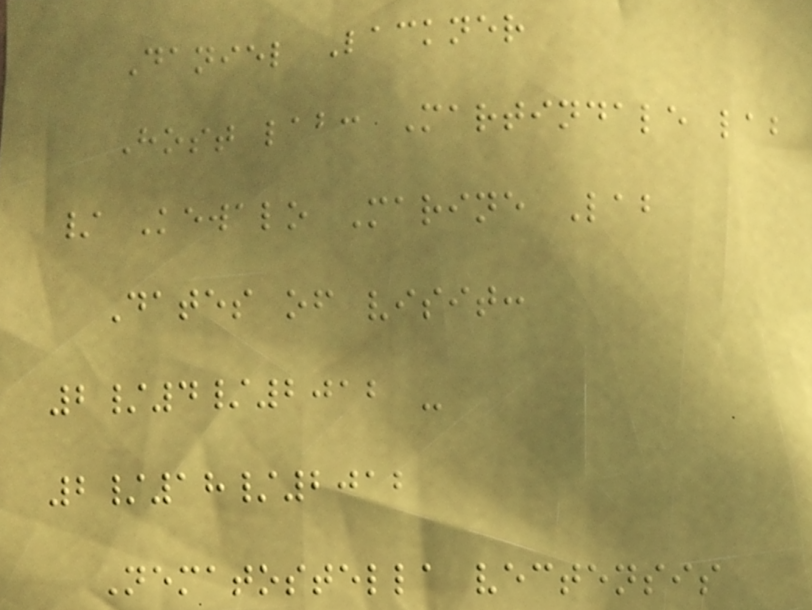Daniel Lackner
Host lab: Martindale lab
/ Kewalo Marine Lab
Dates of visit:
2/4/2012 -
2/18/2012
Nematostella vectensis
